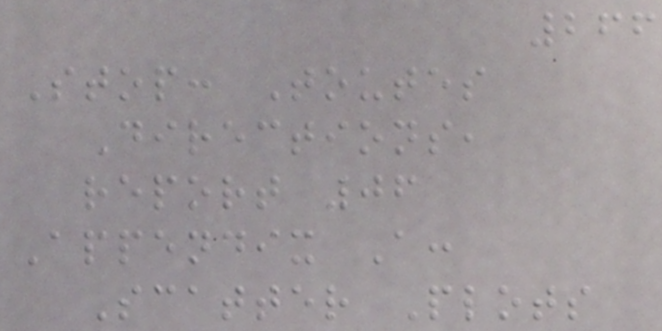266
Stop: Toutes
Directions,
report 06
Appendix A:
Scatter Plots
